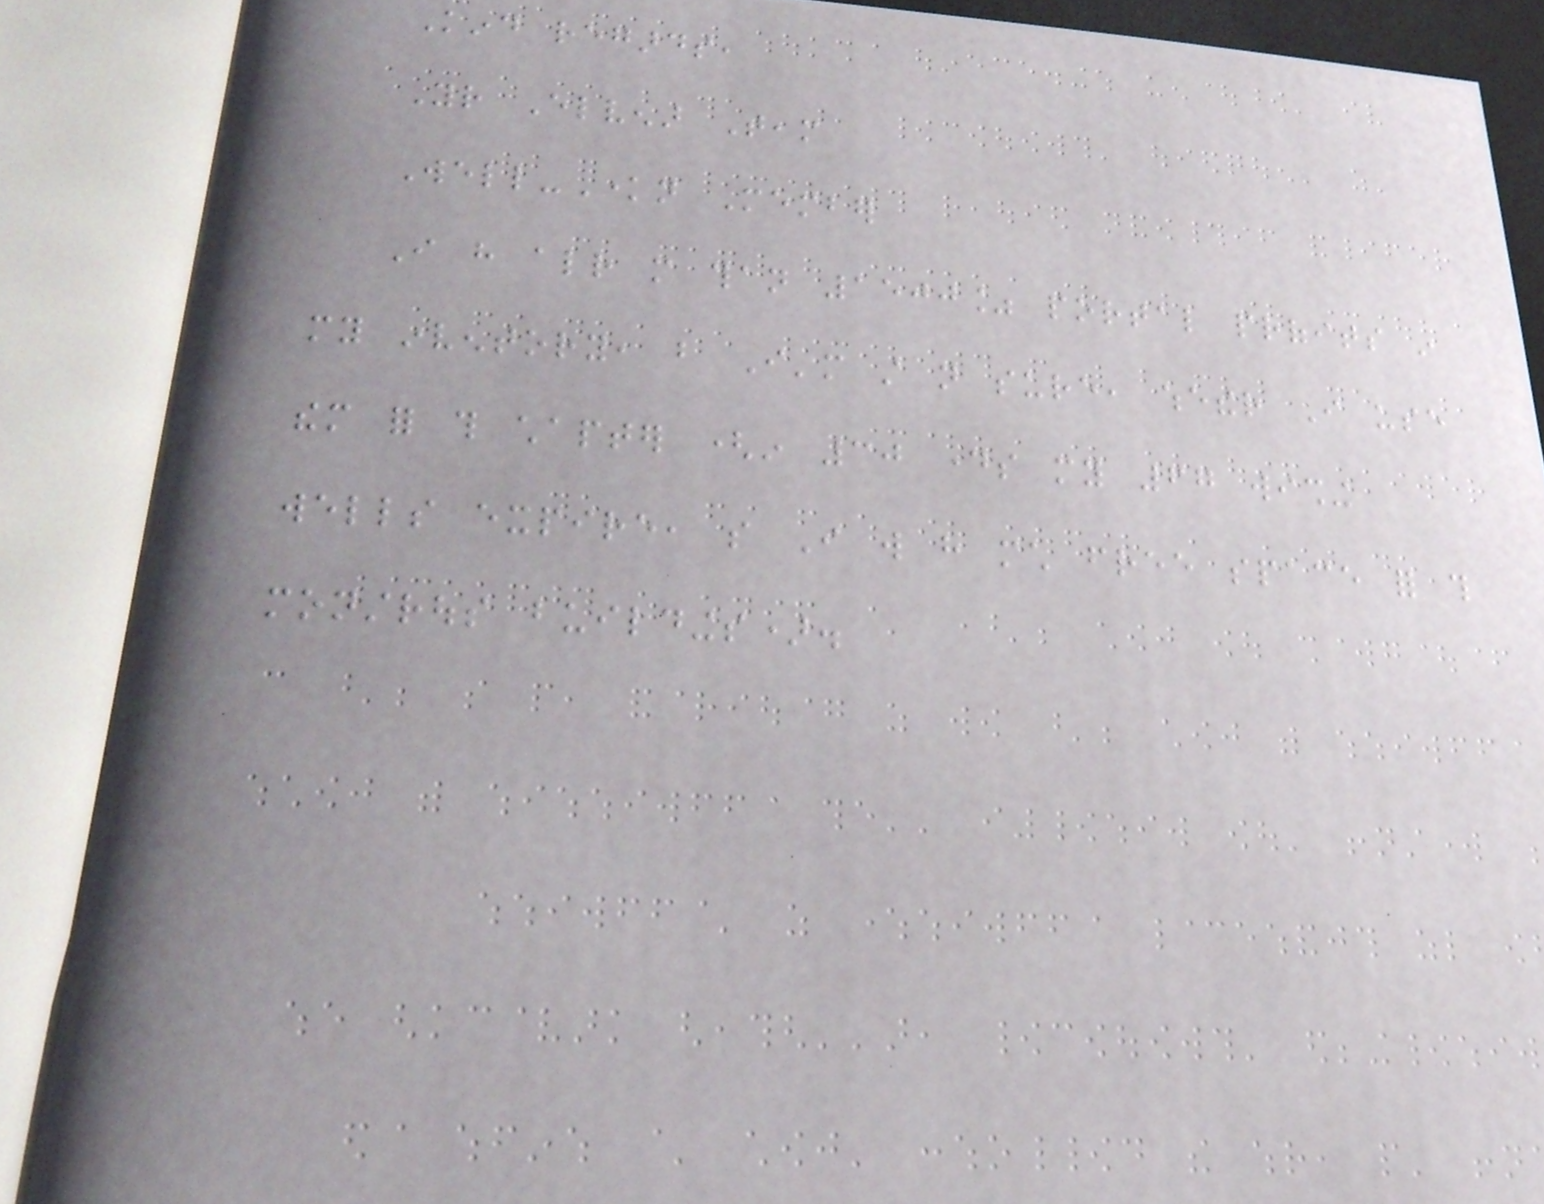Kind regards,
Your Elvenar Team
Well-Known Member
I have already more than 1500% portal profits in
my inventory, but I'm still not sure, whether I use
them for this chapter (in 30 days my 67 wishing
wells expire, so I will have much free space for this
monstrous buildings).
